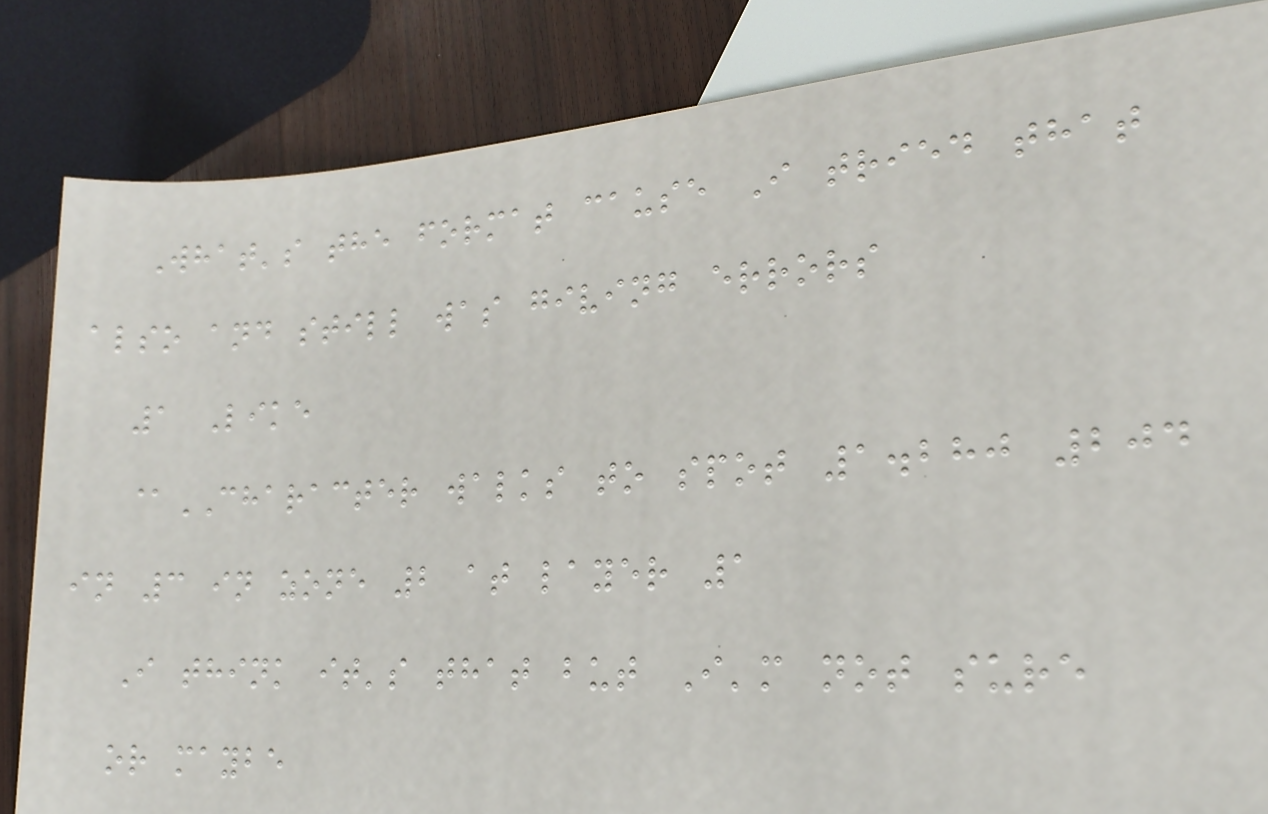What's the format cause I tried that
also and still was giving errors
1 Like
@CHARACTER walks to spot 1.280 204
in 3 in zone 2 at layer 1
I think it's that but I'm not sure
or maybe
